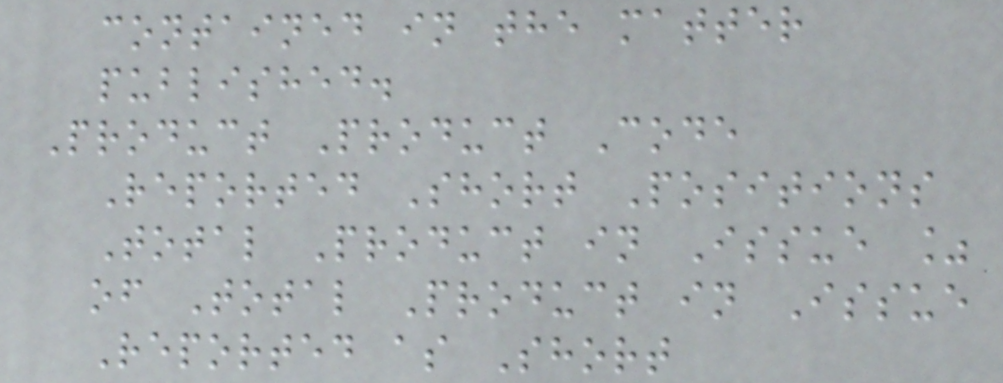contained in the matter
published.
Product Product Code
Reported Short Positions
Total Product in Issue %
of Total Product in Issue
Reported as Short
